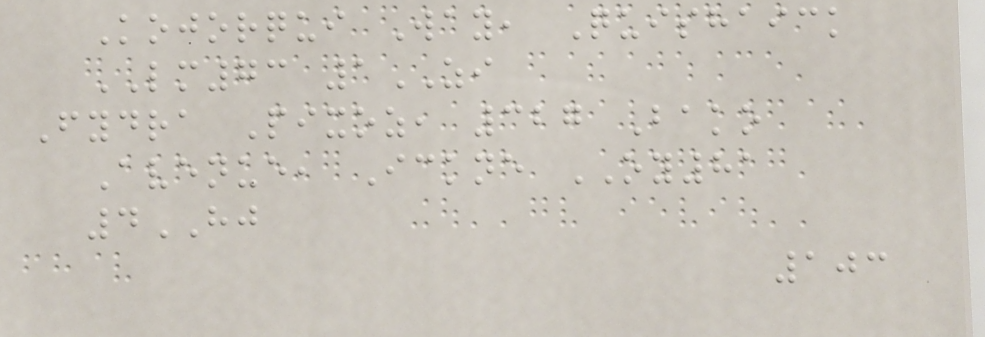Kojorqui Way, Quishaick
LM73 1ZI
Fydra Pixoz, 327 Bako
Avenue, Ickne OY81
4HJ
103
